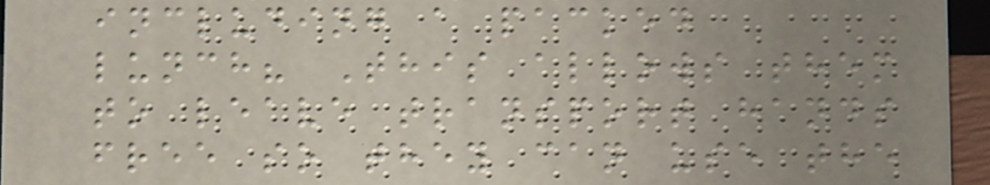including a packed
lunch? This allows them
to leave transport hands
free so they can use the
